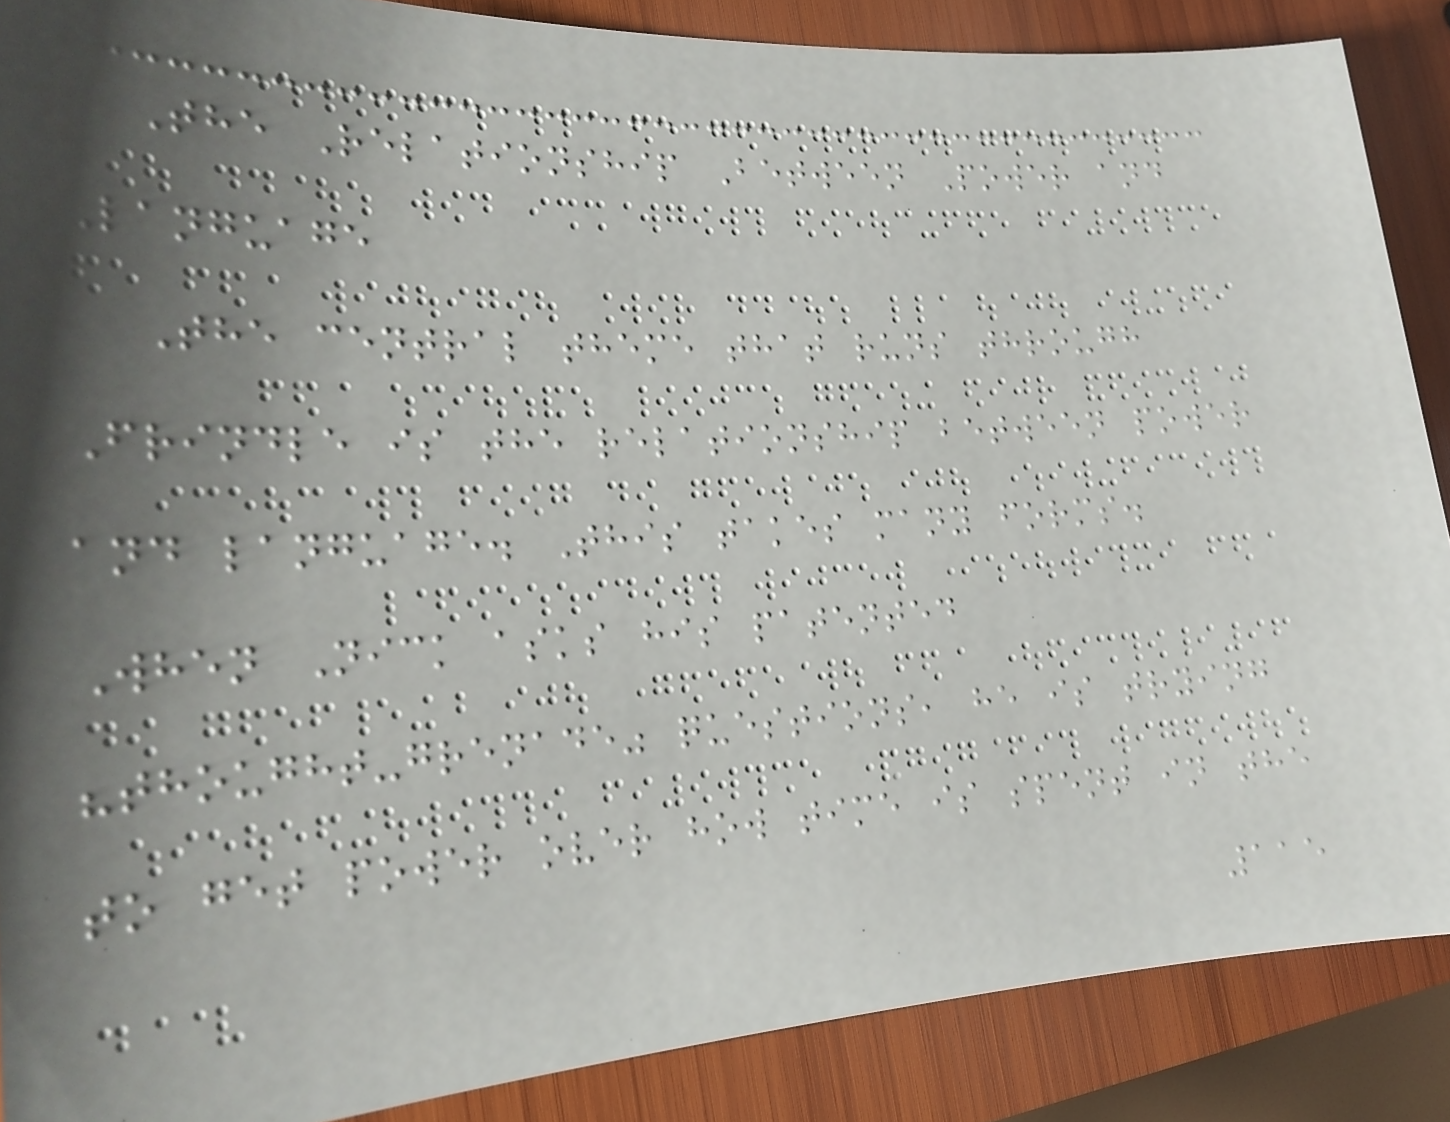The Relationship Between Power and
Language
The central theme that runs through
Frindle is the relationship between power
and language. This takes many forms.
When Nick asks his patented
"thought-grenade" questions, he is trying
to get power over how time is spent in the
115
